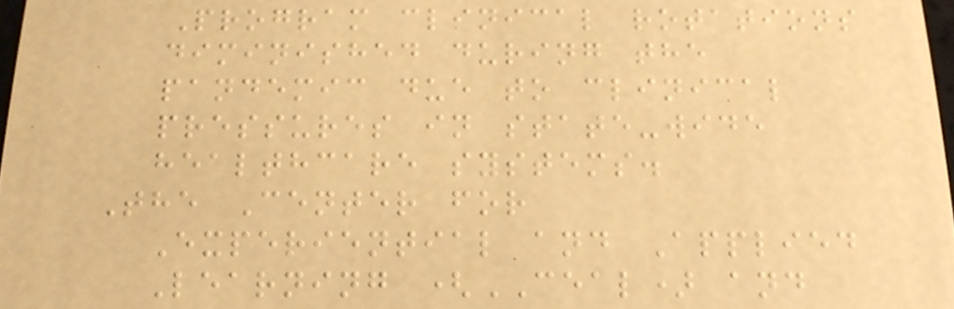Program clinical rotations
diminished during the
pandemic due to clinical
pressures in state-wide
healthcare systems.
The Center for
Experiential and Applied
Learning (CEAL) and
